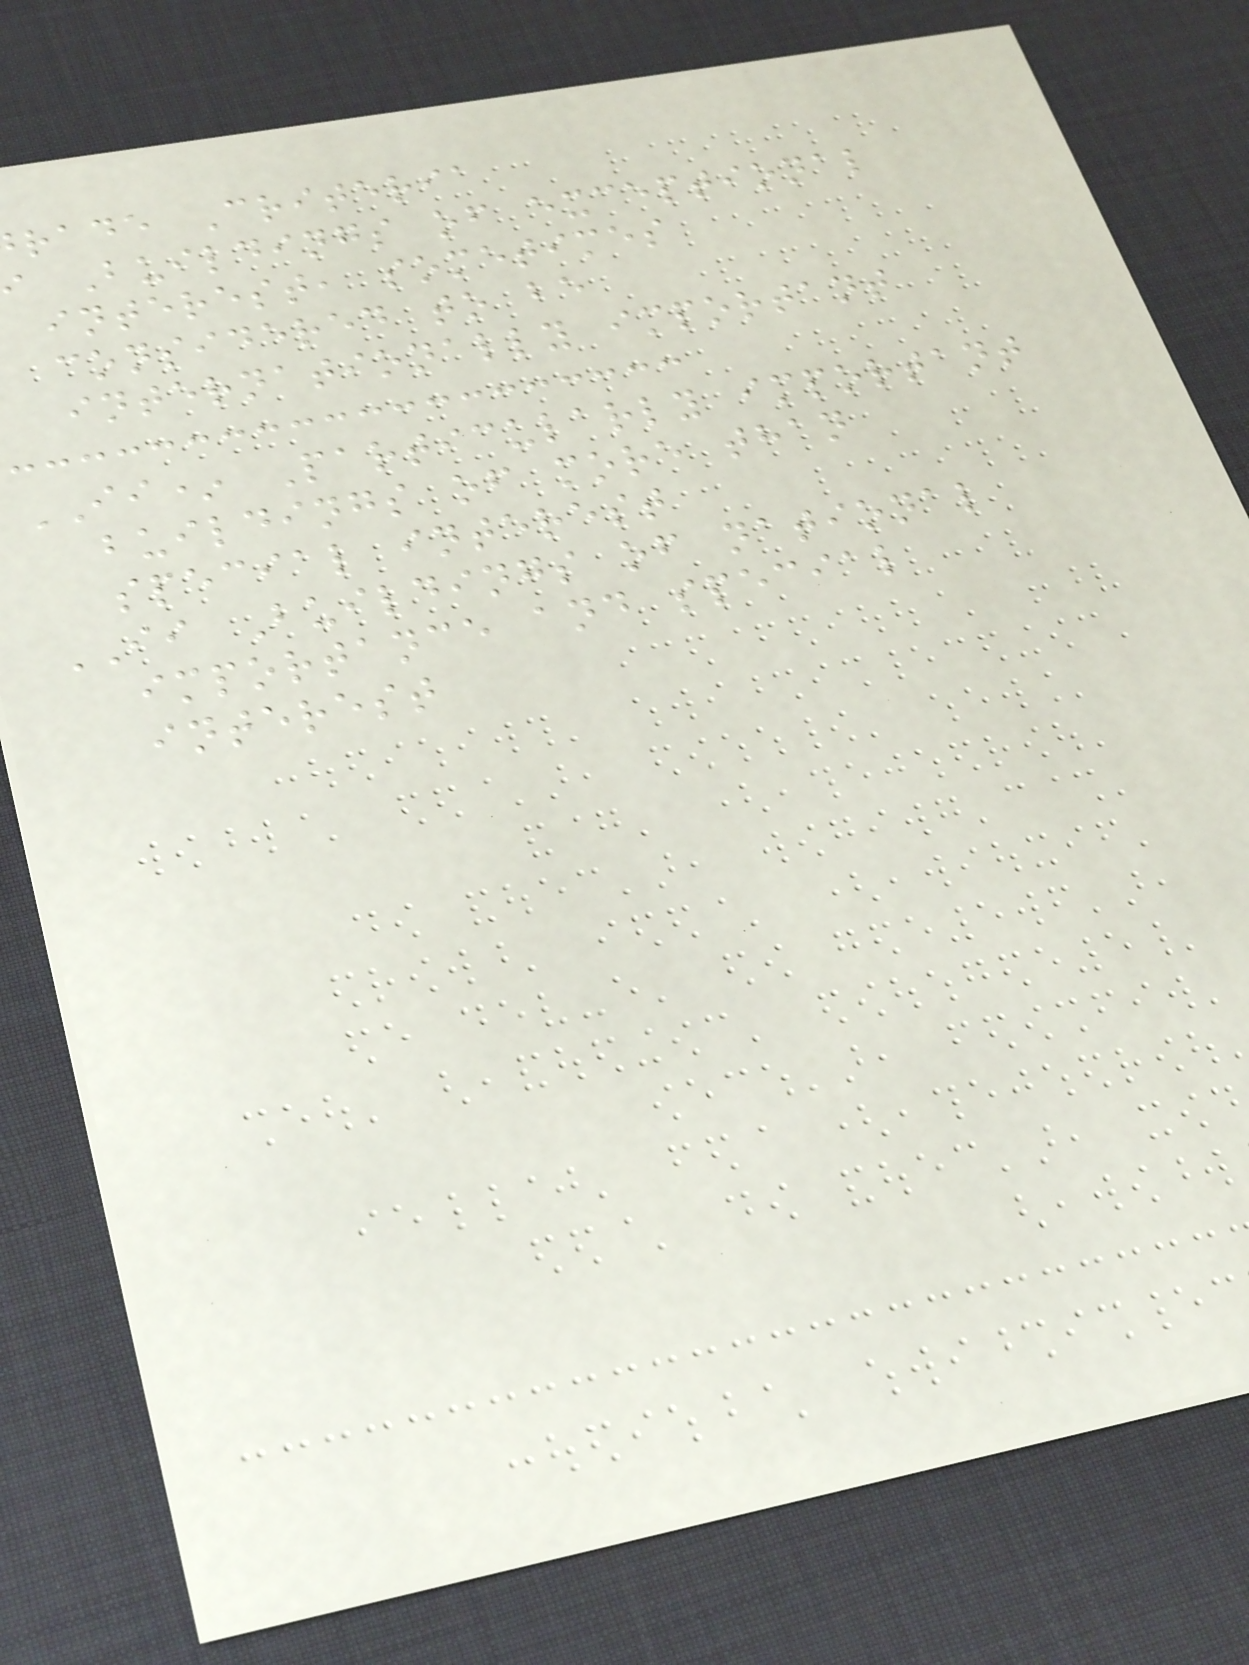rade Criteria
Buildings of exceptional
interest, sometimes
considered to be
internationally important
II* Particularly important
buildings of more than
special interest
II Buildings of national
importance and special
interest
